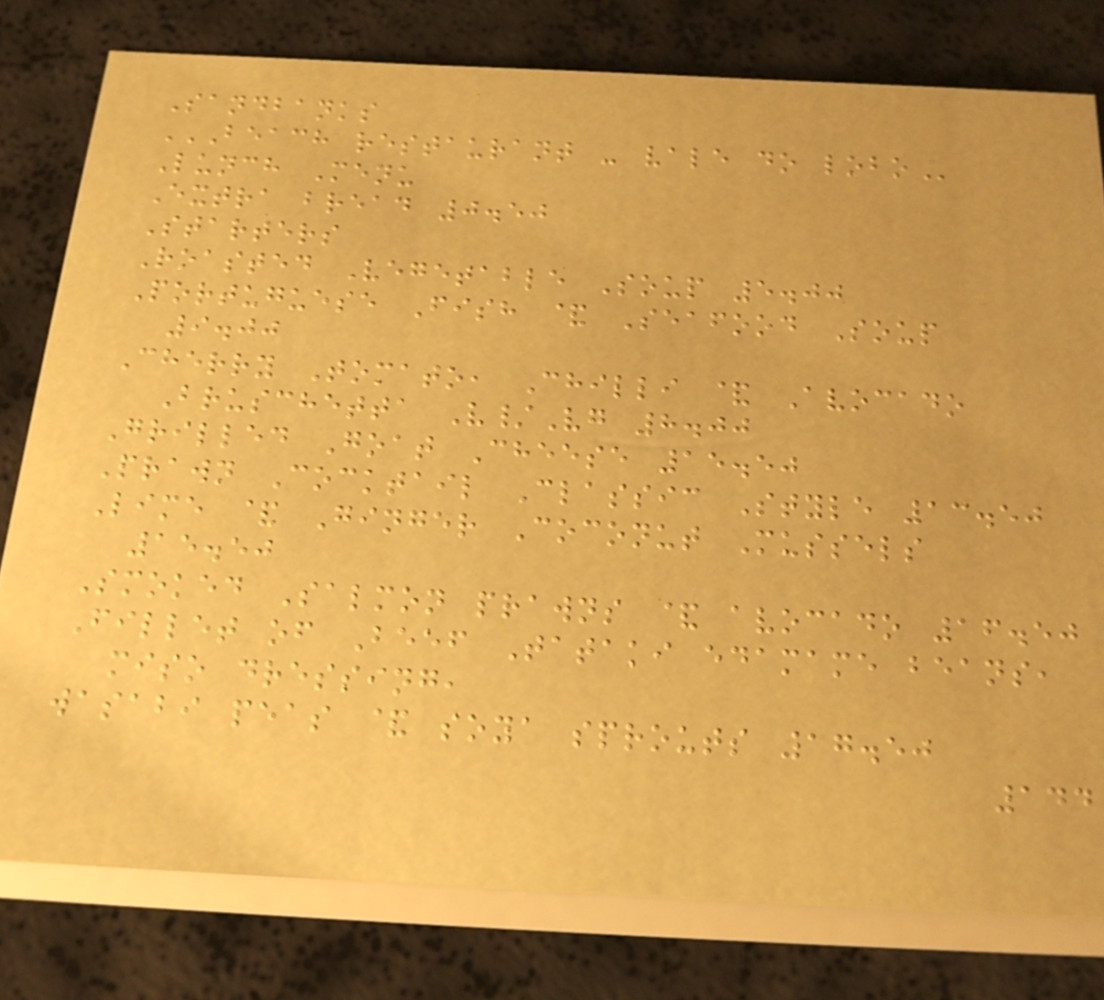Sandbanks
BEACH RESTAURANT - VALE DO LOBO
Lunch Menu
Extra bread 0.50
Starters
Roasted Vegetable Soup 5.00
Portuguese Fish & Seafood Soup
9.00
Cherry Tomato, Chilli & Avocado
Bruschetta V/Vg 8.00
Grilled Goat Cheese 15.50
Prawn Cocktail Classic Style 13.50
Lime & Ginger Coconut Mussels
15.50
Smoked Salmon prawns & avocado 16.50
Fillet of Beef Tataki edamame beans,
miso dressing,
wasabi peas & soya sprouts 17.50
144
